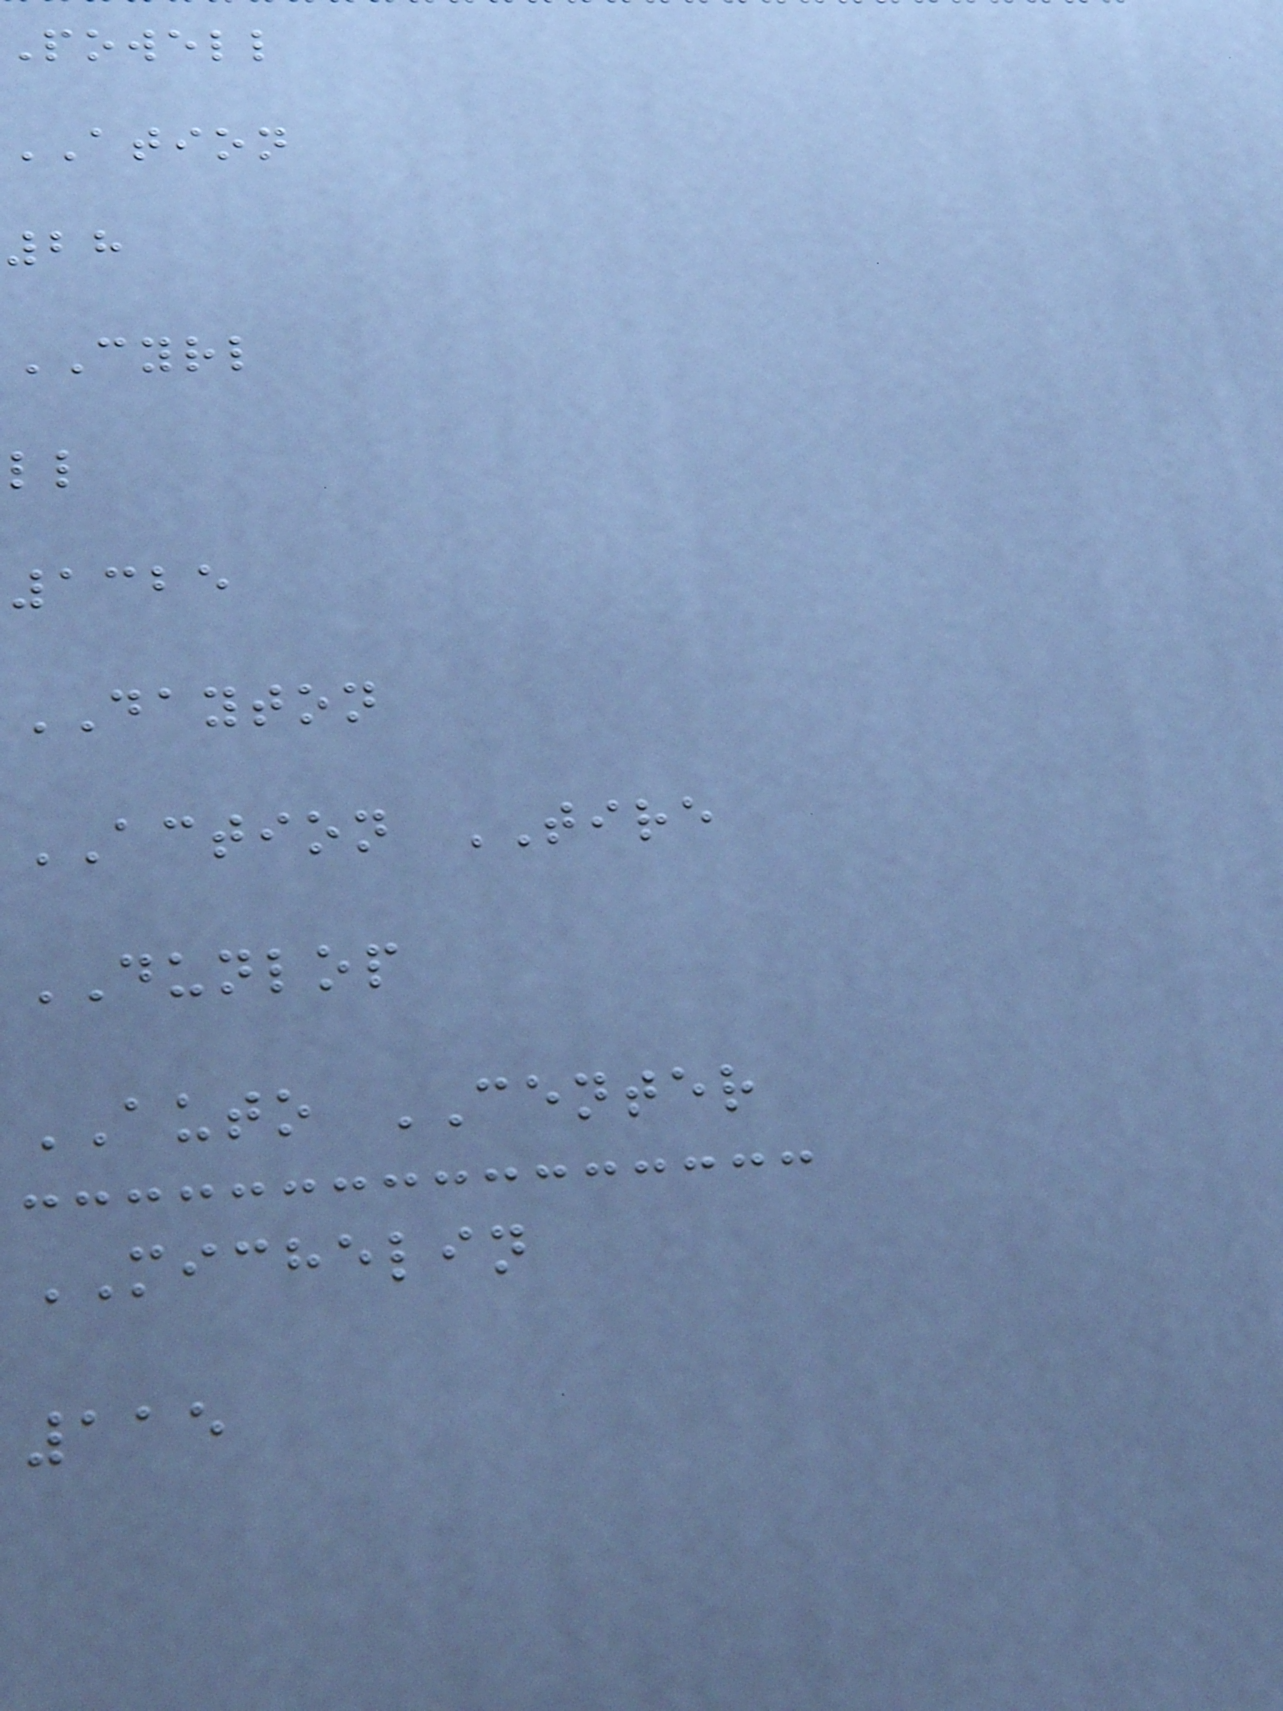Powell
ATION
28
CYRL
ll
1325
DAYTON
ACTION TIRE
DUNLOP
AUTO CENTER
MICHELIN
115
